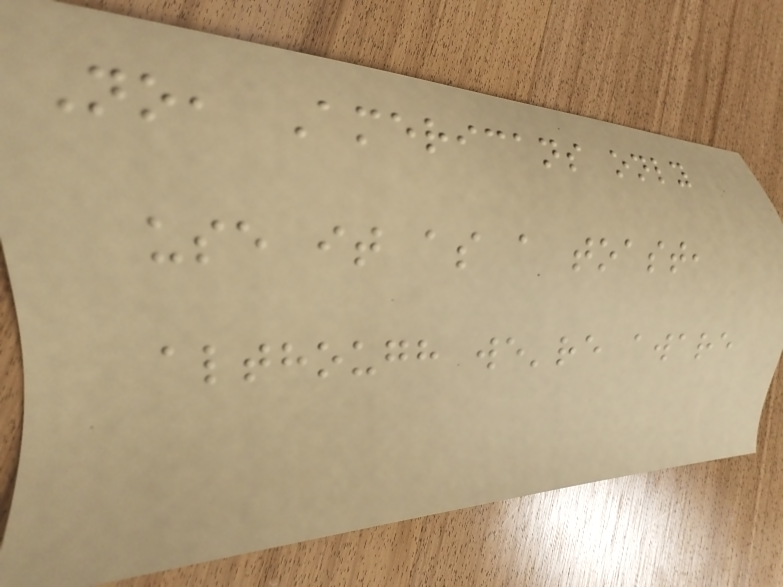No, Americans only
use it as a toast,
although we're aware
